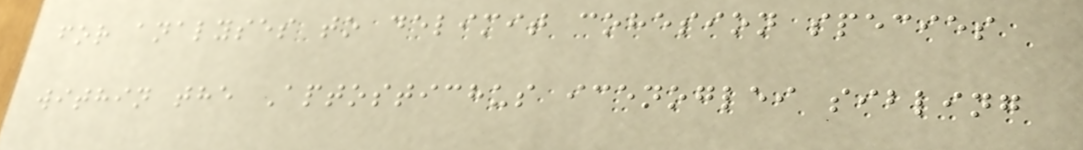for analyses to delimit cohesion species
within the Aptostichus icenoglei sibling
